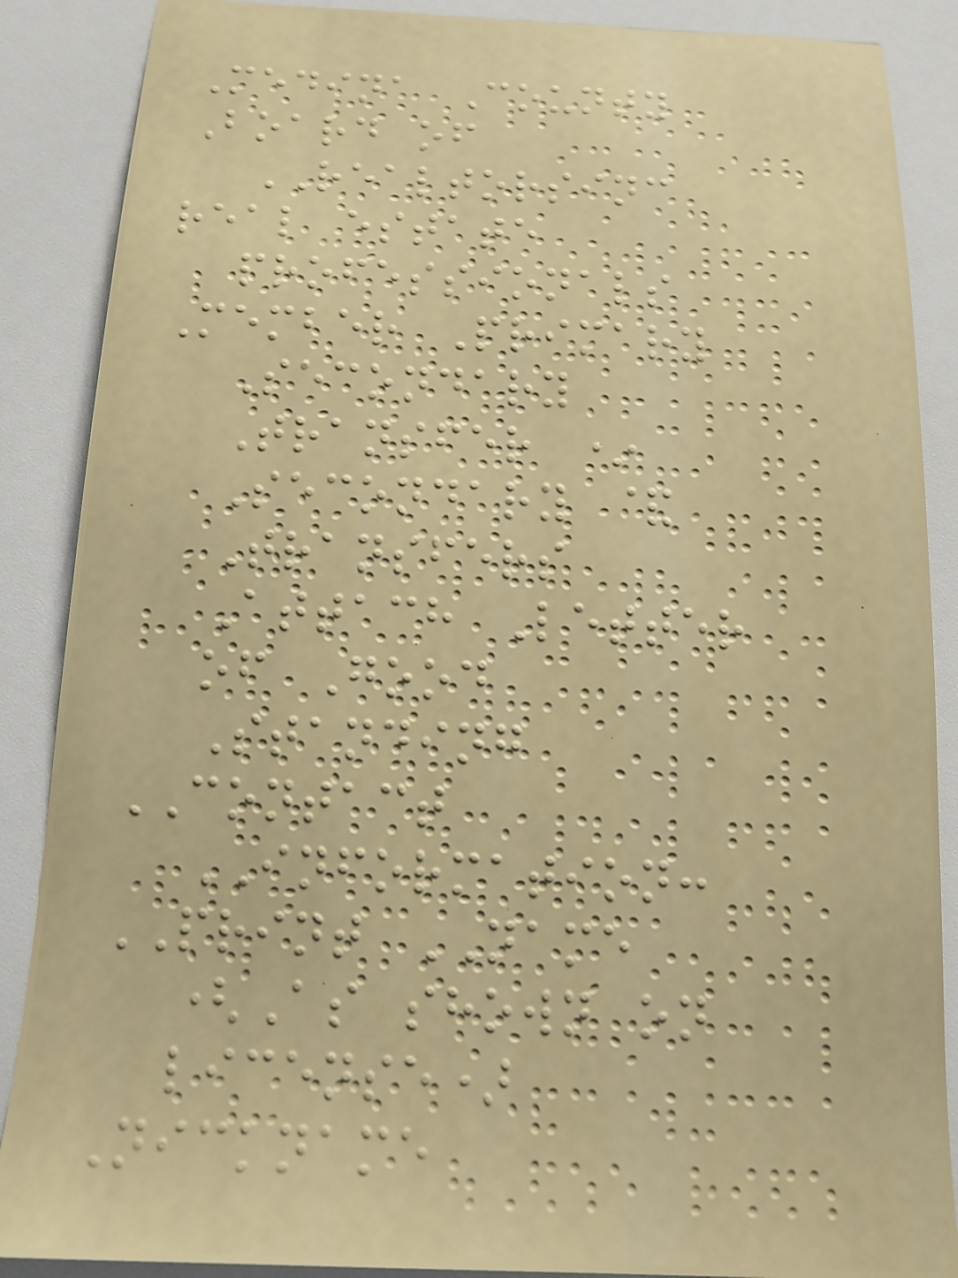Medina County
Board of
REALTORSINC
real estate
professionals
Member Primary
Secondary
Transfer *
Secondary &
Transfers
Attach Letter
of Good
Standing
CONTACT
INFORMATION:
PRINT NAME
(As shown on
license)
Nickname
